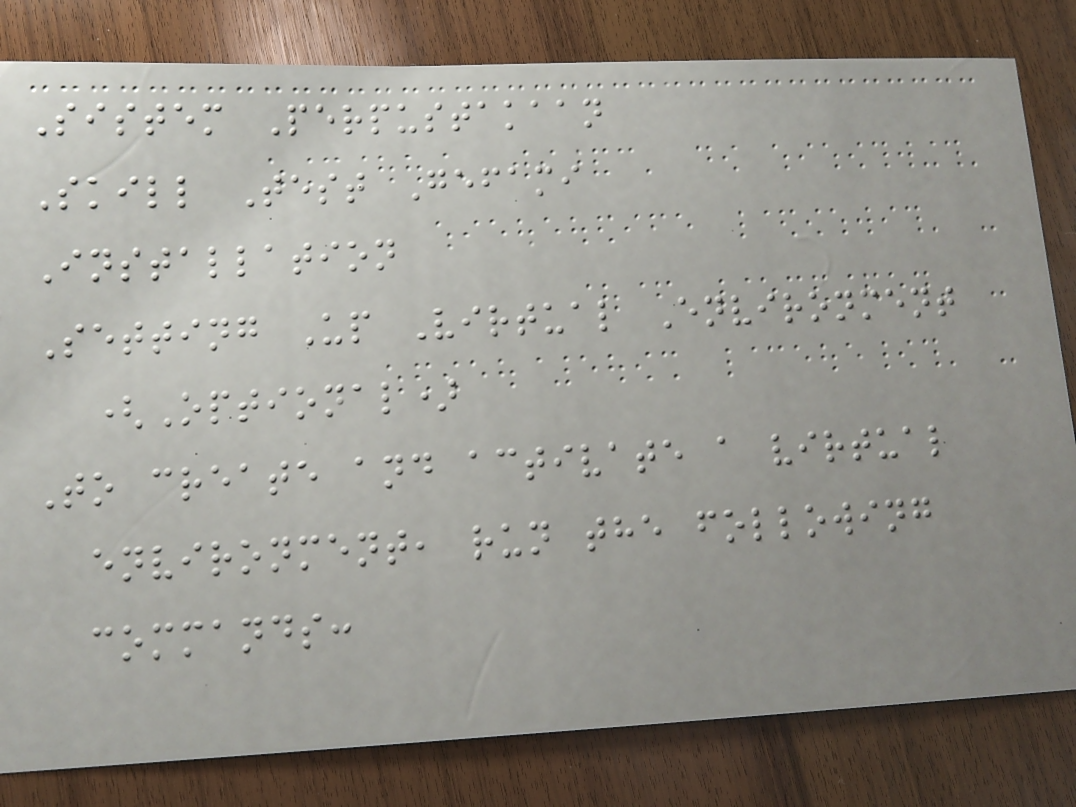Sistem Perpustakaan
Skill Test Gefami
Installation
Setting Up Virtual Environment
(Optional)
To create and activate a virtual
environment, run the following
commands:
